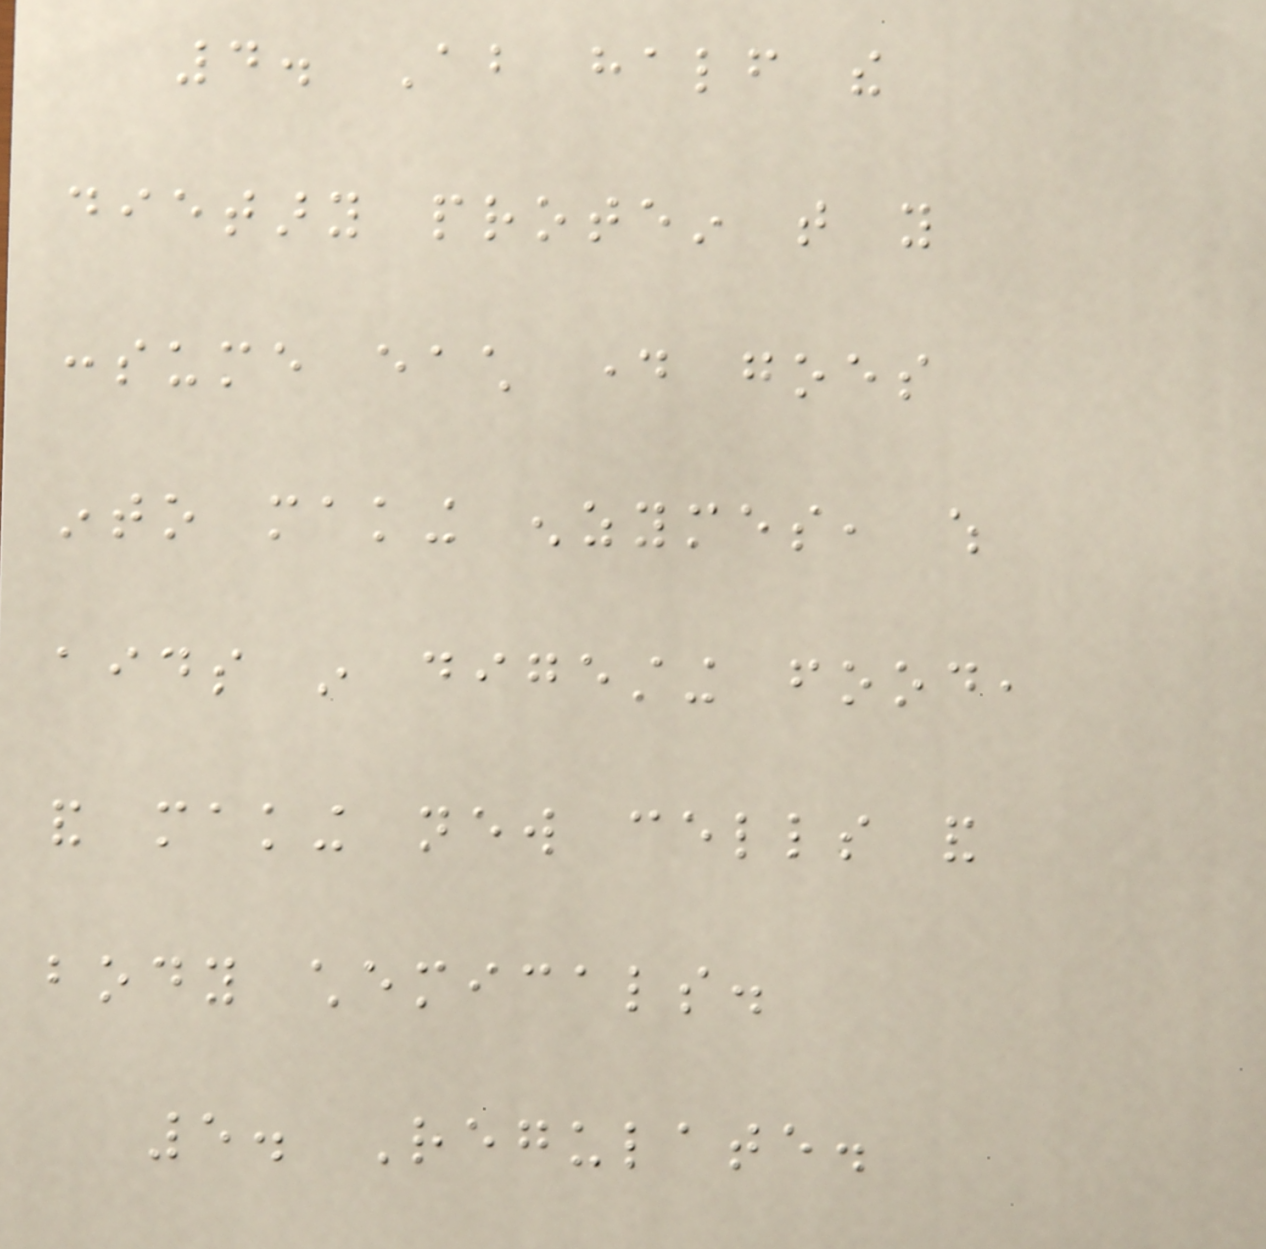4. About half the
dietary protein that you
consume each day goes
into making enzymes, which
aids in digesting food,
and making new cells and
body chemicals.
5. Regulate.
